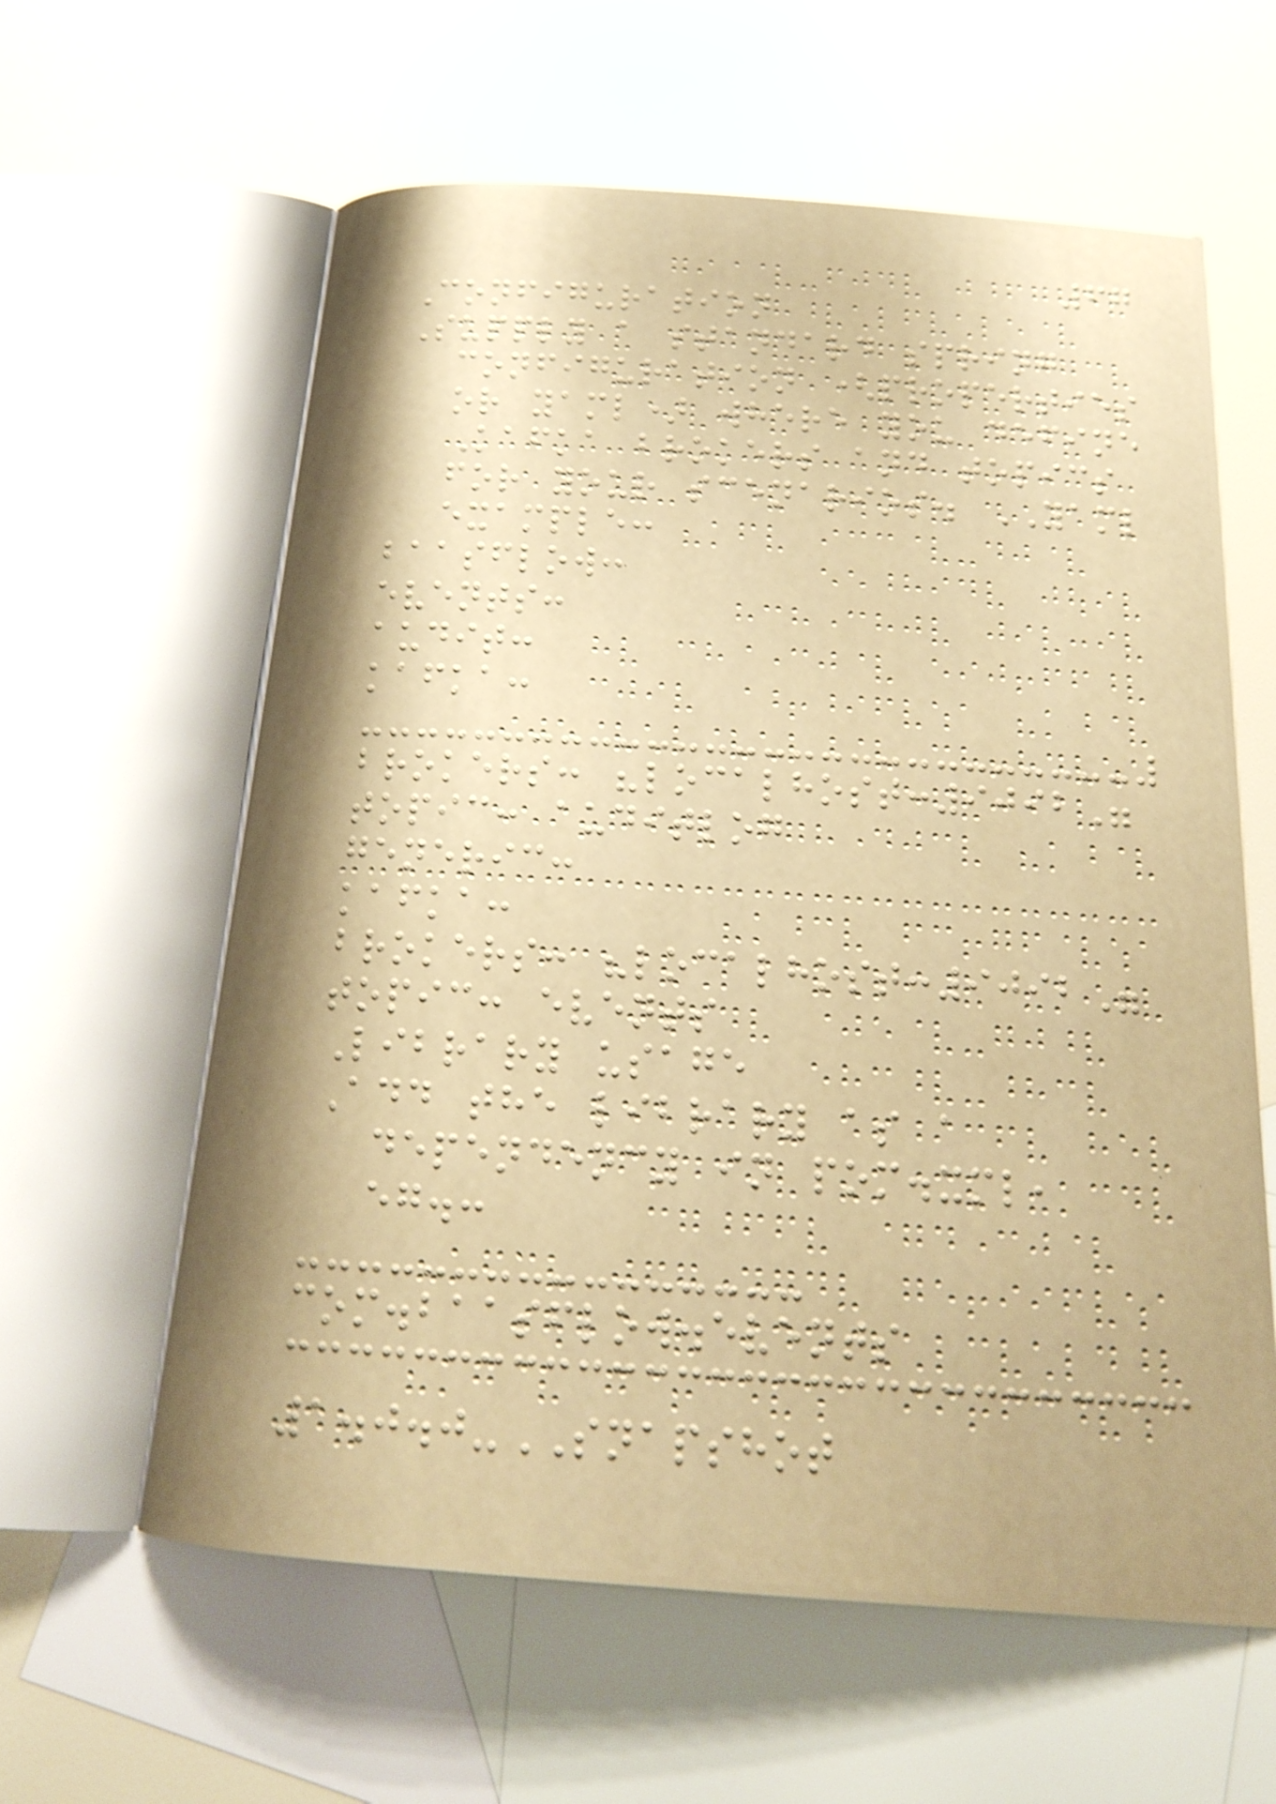67
Configuration
Supply a standard spring
configuration (properties
or yaml) where you define
Kafka brokers and topics
for your scenarios. YAML
example:
baasflow:
events:
audit:
kafka:
brokers: "localhost:9092"
topic: auditlog
generic:
kafka:
brokers: "localhost:9092"
topic: events
Library usage
Add the library as a
dependency in pom.xml,
eg.:
com.baasflow.events
1.0.0-SNAPSHOT
